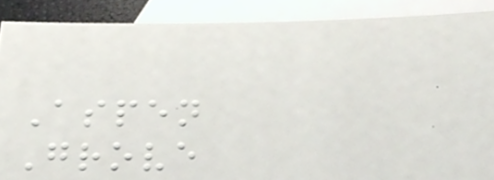Aspen
Grove
